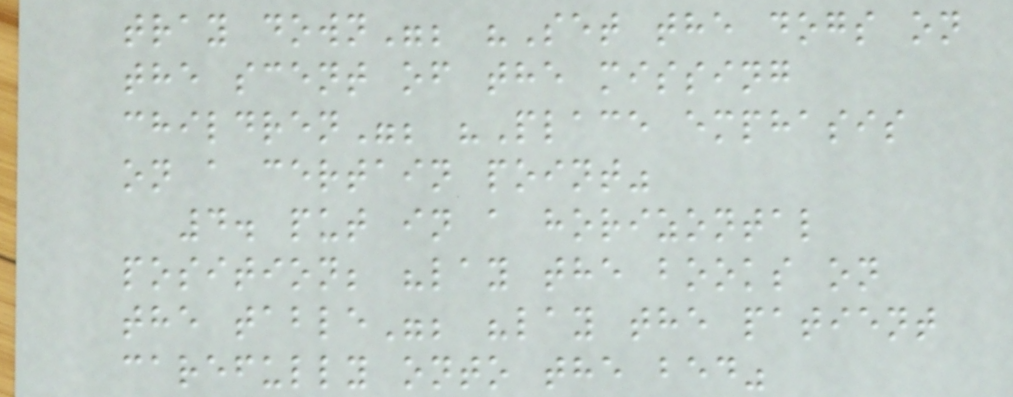tray down"; "Set the dogs on
the scent of the missing
children"; "Place emphasis
on a certain point"
4. put in a horizontal
position; "lay the books on
the table"; "lay the patient
carefully onto the bed"
